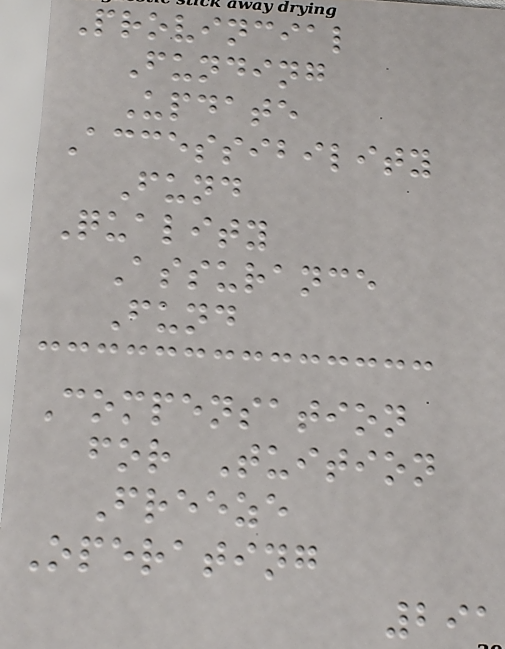Provincial
Funding
Update
Accessibility
Fund
Quality
Assurance
Fund
Compensation
for Tuition
Freeze
Operating
291
